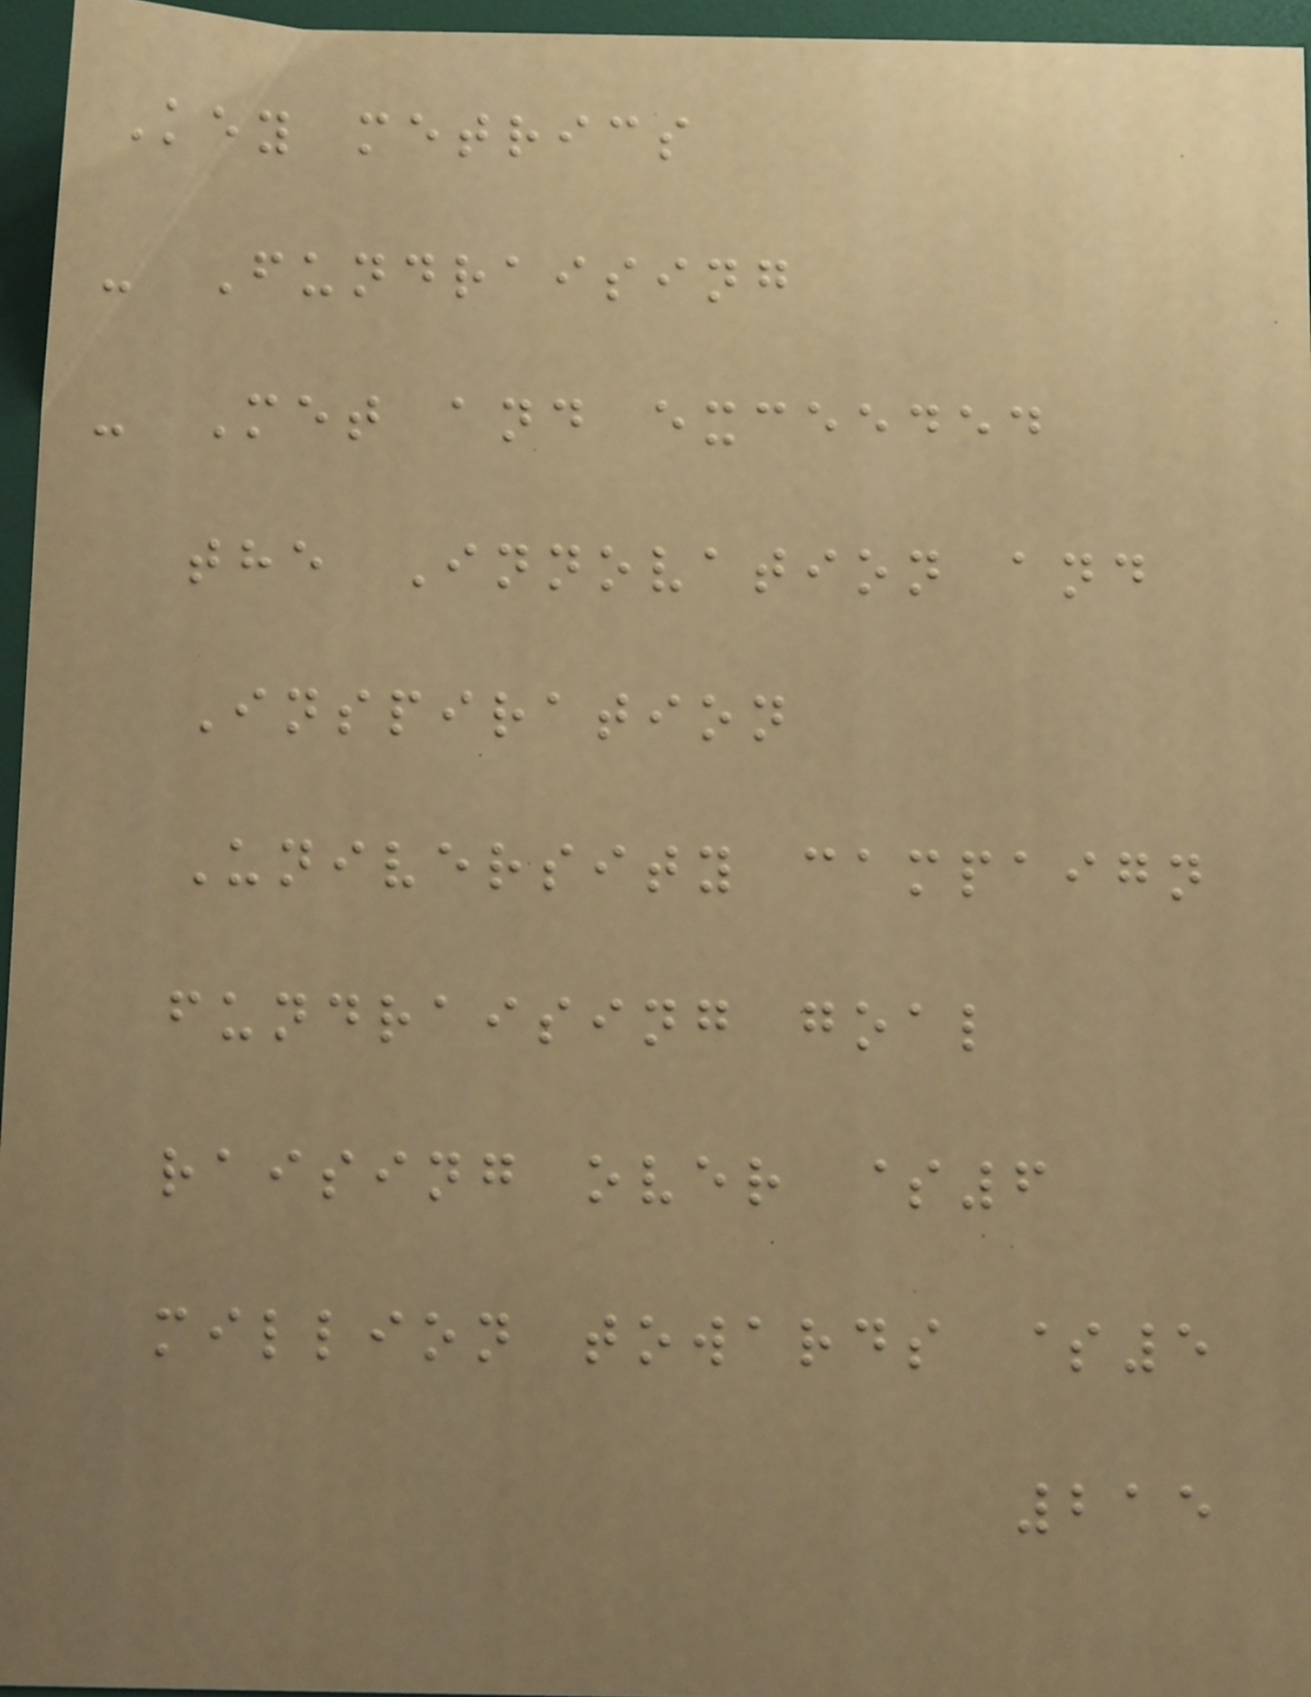Key metrics
- Fundraising
- Met and exceeded
the Innovation and
Inspiration
University campaign
fundraising goal
raising over $6
million towards $5
215
